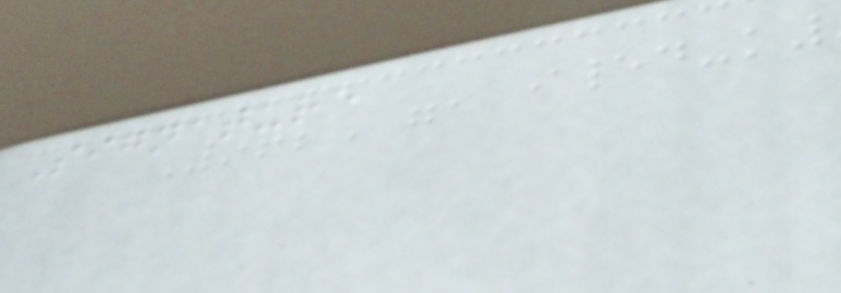Signature
